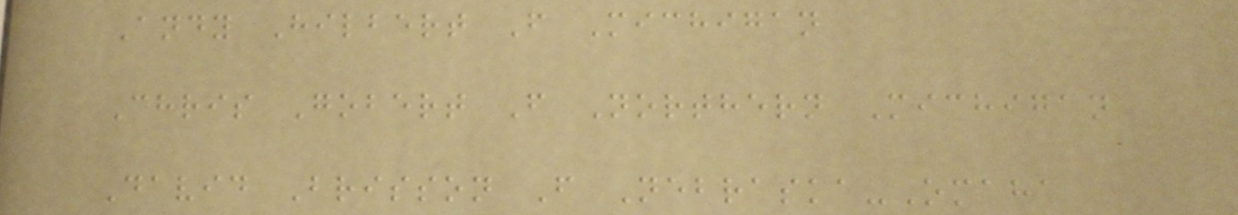Andy Hilbert F Michigan
Chris Gobert F Northern Michigan
David Brisson F Nebraska-Omaha
